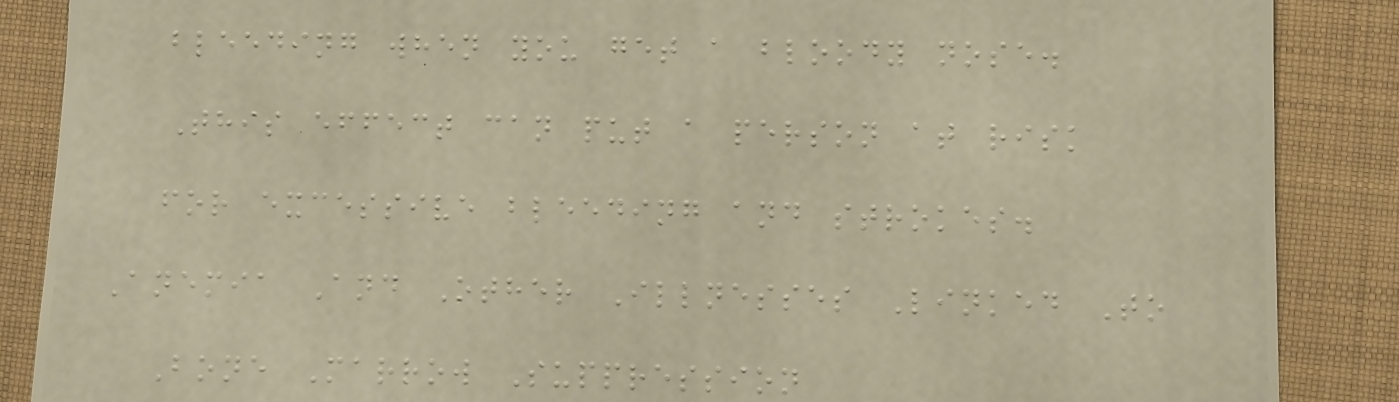bleeding when you get a bloody nose.
This effect can put a person at risk
for excessive bleeding and strokes.
Anemia And Other Illnesses Linked To
Bone Marrow Suppression
